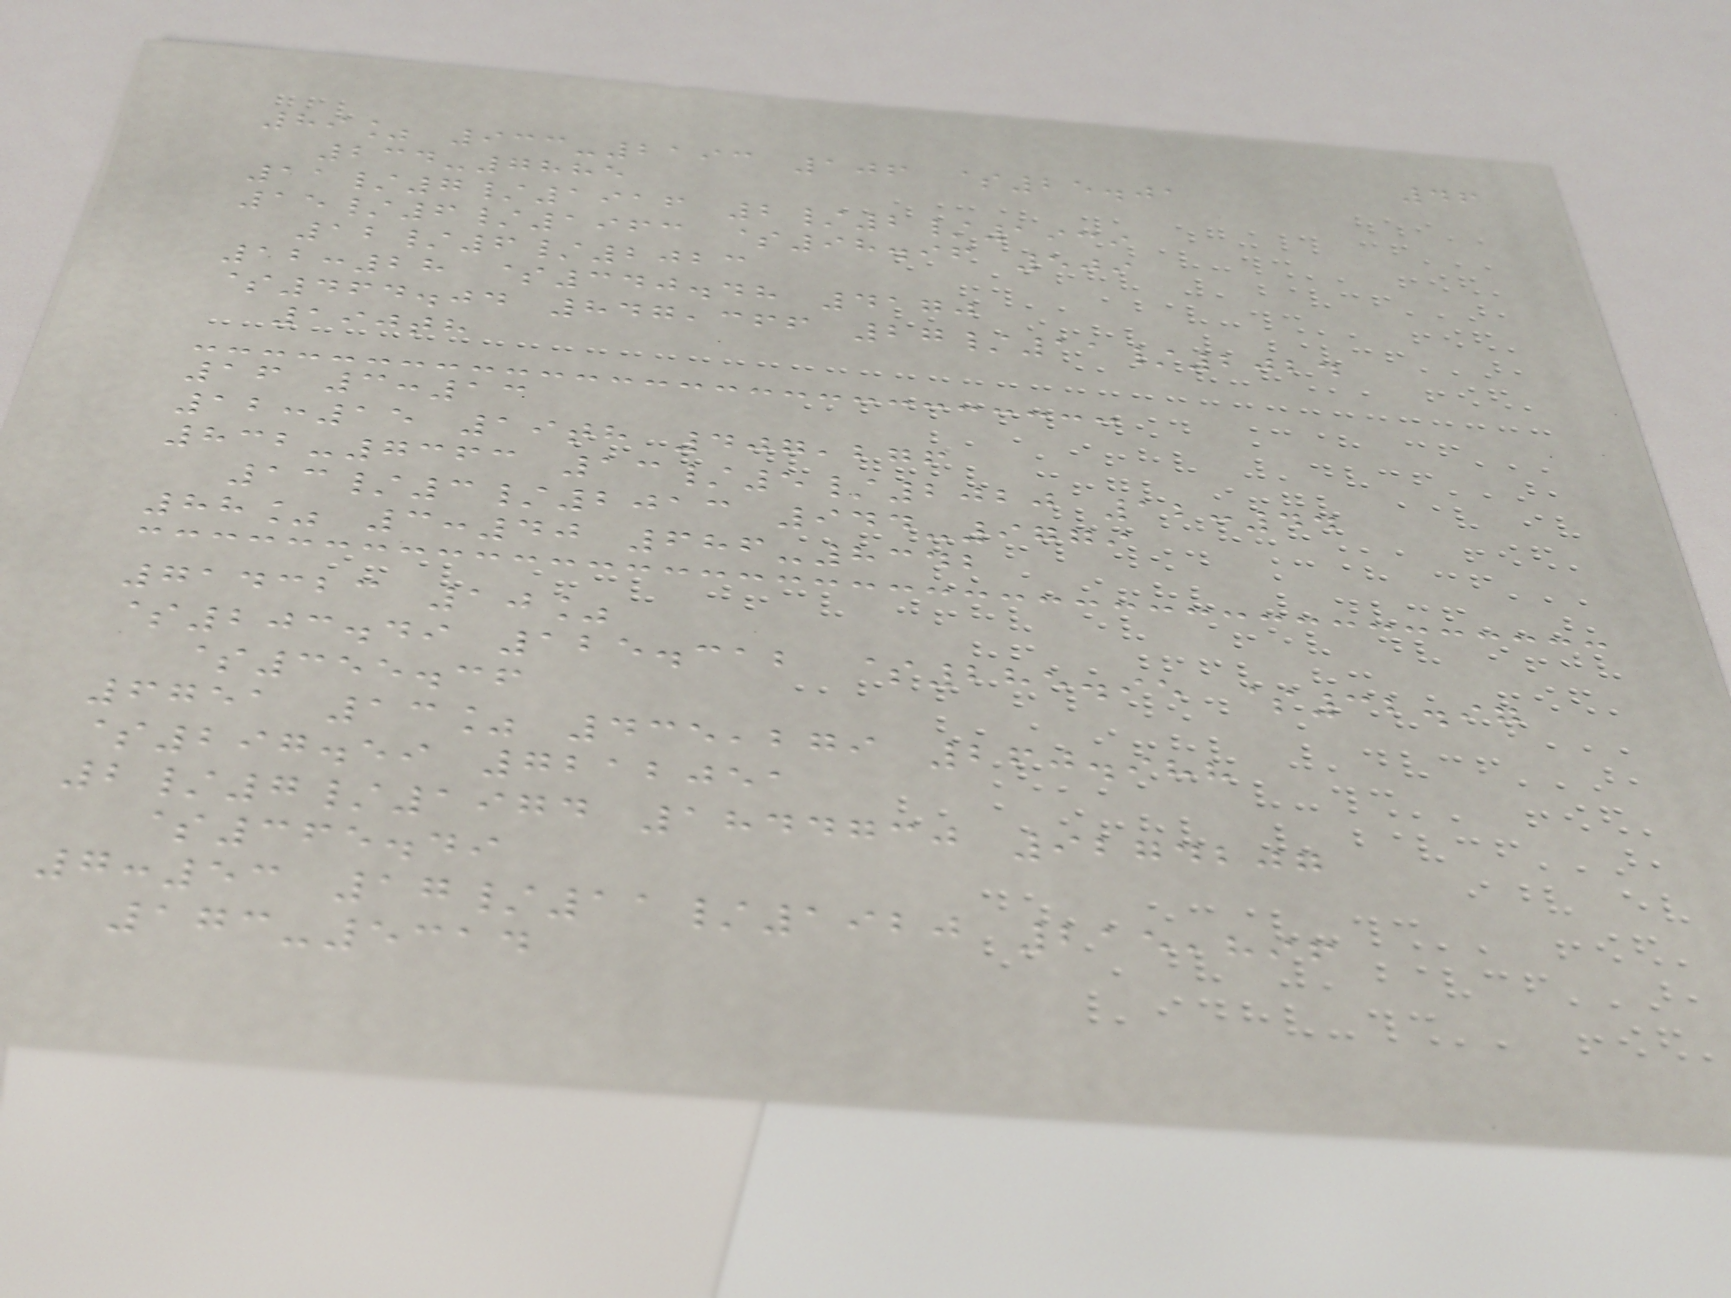46
89% 933-2193 106 $25.01
234-7885
11/7/1916 2/2/1939
15/6/1963 $98.96 509
12/6/2023
12:28 $340.48 4170
$464.04 847,366 27/11/2024
190th
16 3:13
12:15 19th 407,276
832-7363 13/5/2020 12:44
13/3/2013 944-9779
88% 3:40 686-8342
714323 10%
$203.49 125.312 $285.95 $32.97
$355.36
6751 13% 435,279 260.988
$297.59 7212051
2/7/1974 1844730 9274207
$365.49
7:53 17/11/1920 215,896
173-5314
